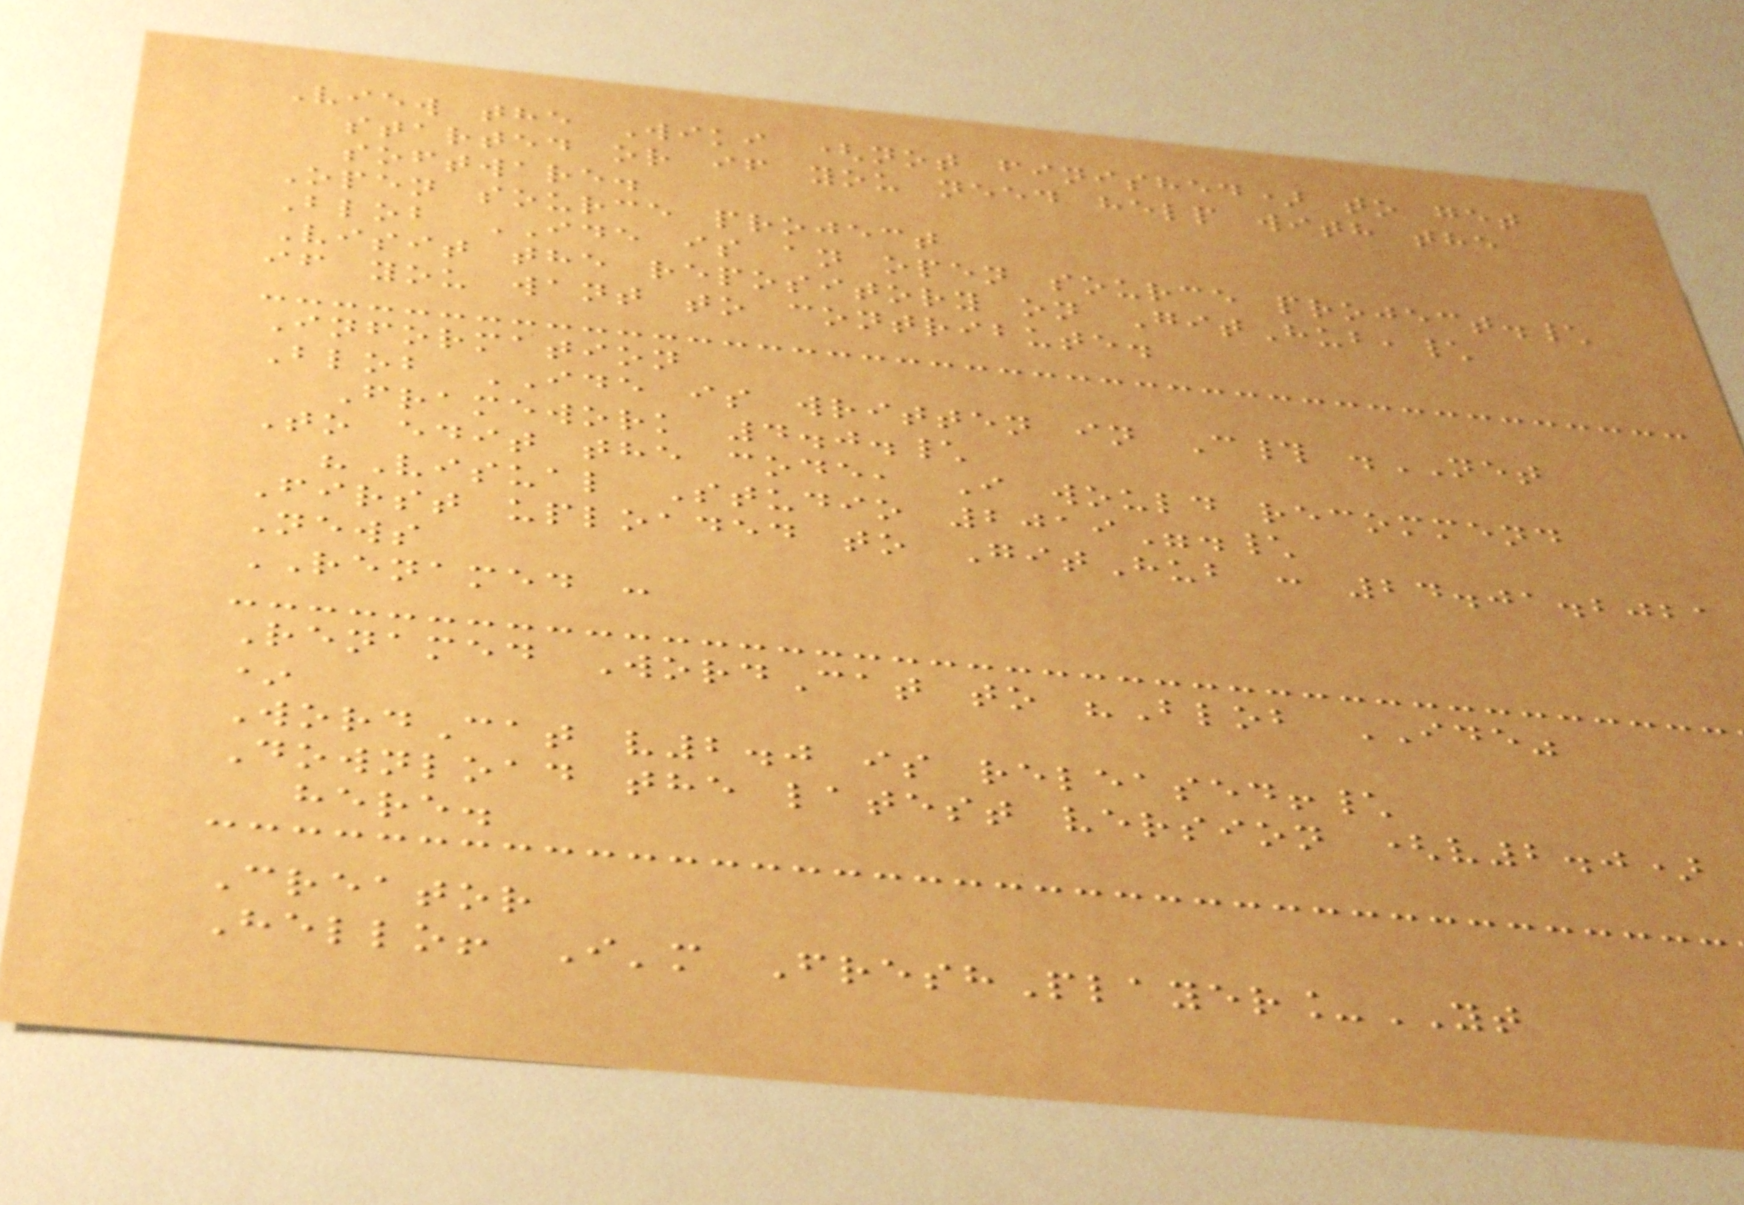View the Wiki (not finished) to get
started or if you need help with the
software.
Open source project
Blob IDE is an open source project.\
Visit the repository on GitHub,\
if you want to contribute.
Information
Blob IDE is written in C# .NET
Framework 4.0.\
To edit the code, I would recommend
"Visual Studio 2019".\
First uploaded to GitHub : 24.01.2021
News
RENAMED :
Renamed WordCat to "Blob IDE"
*
WordCat v2.0 is released!\
Download the latest version (v2.0)
here.
Creator
Hello! I'm FreshPlayer_YT
